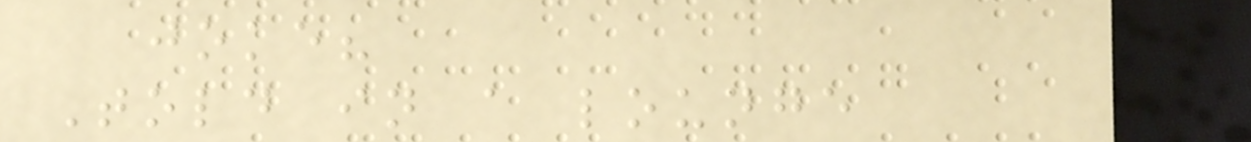joke?
Told in a lounge
